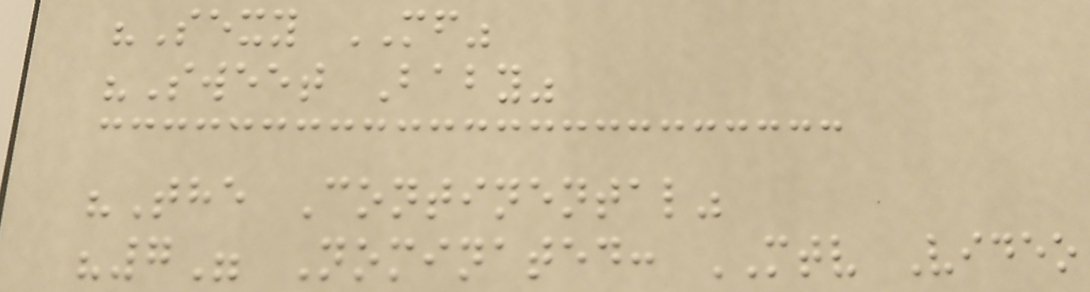"Sexy MF"
"Sweet Baby"
"The Continental"
"7" Nominated: MTV Video
